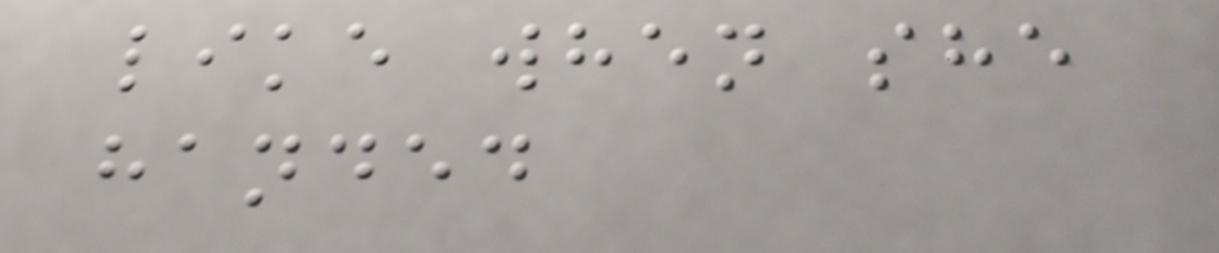like when she
handed
